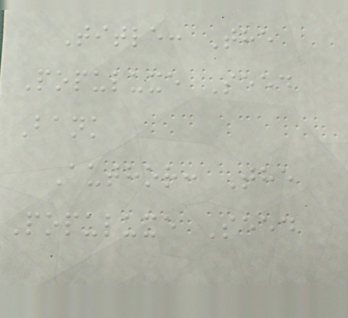Title: The
Populuxe Seed
Bank
Author: The
Populuxe Seed
